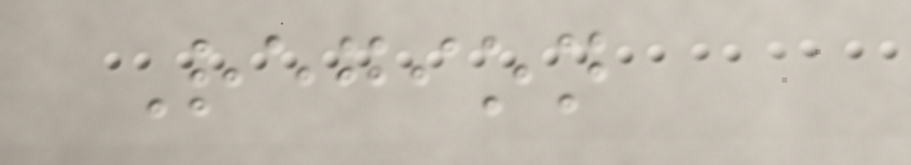Region
